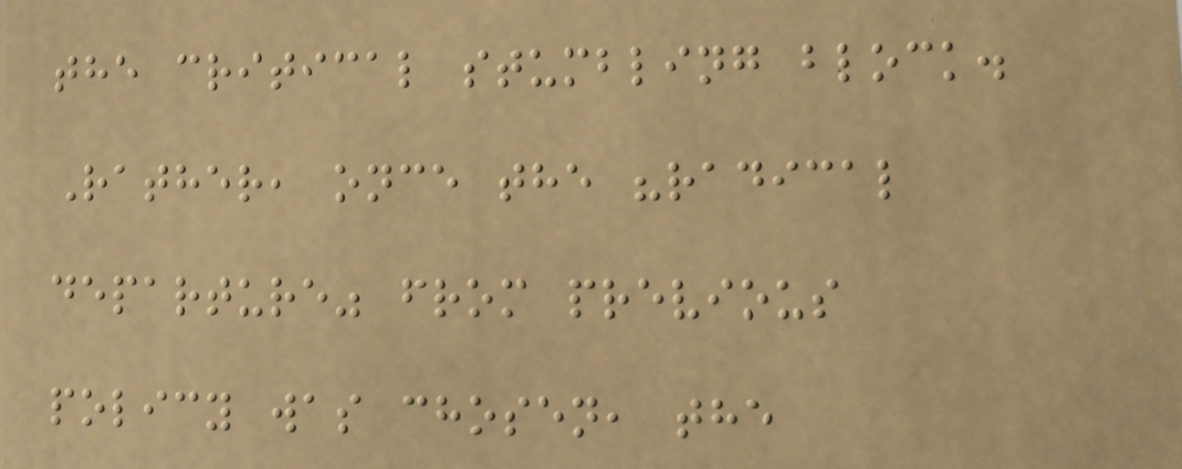the critical stumbling block.
Rather, once the "radical
departure" from previous
policy was chosen, the
